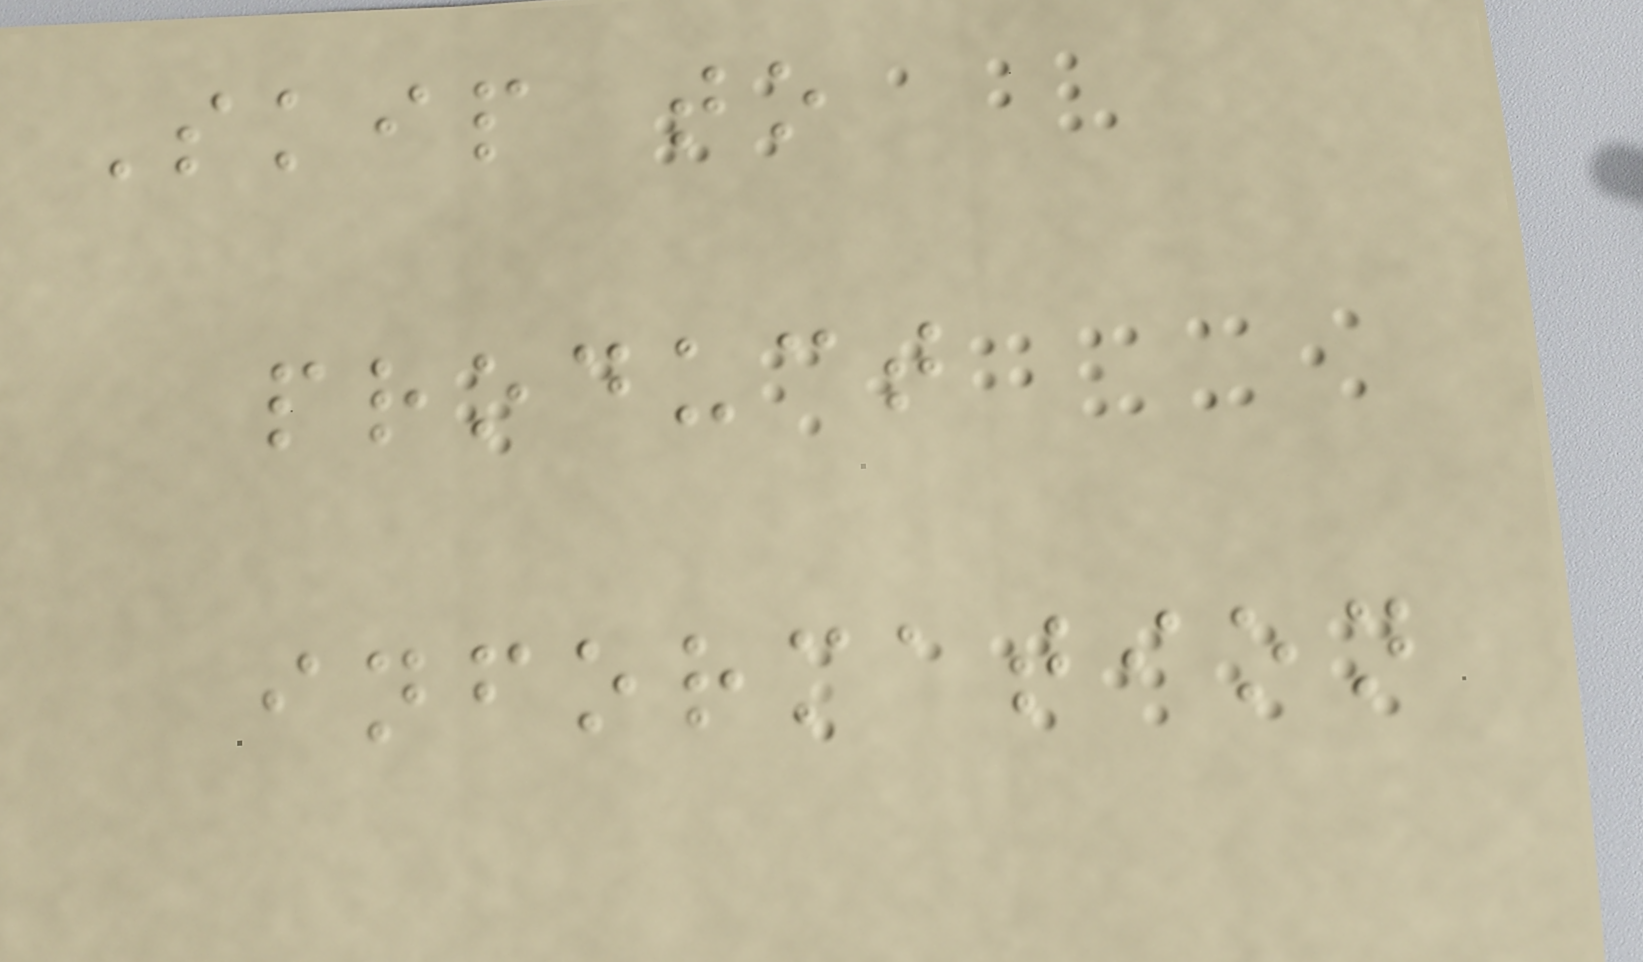Skip to
product
information
